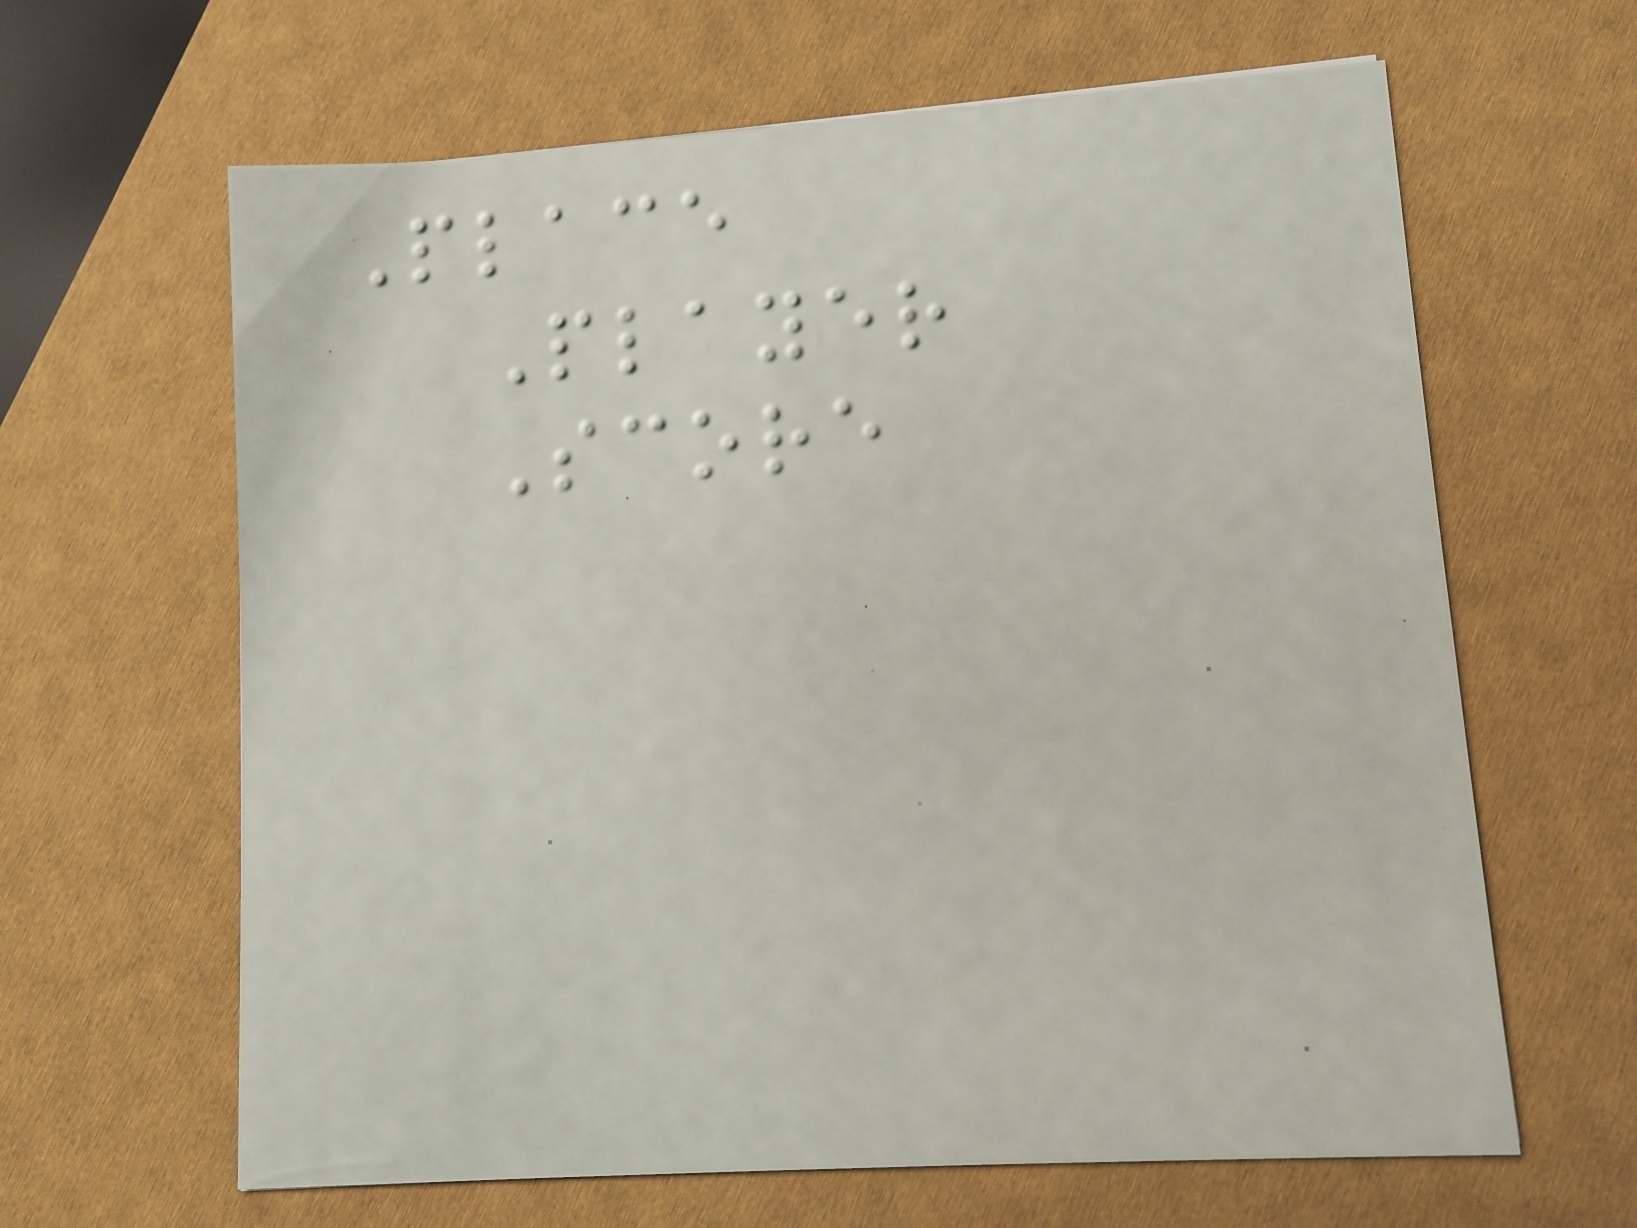Place
Player
Score
